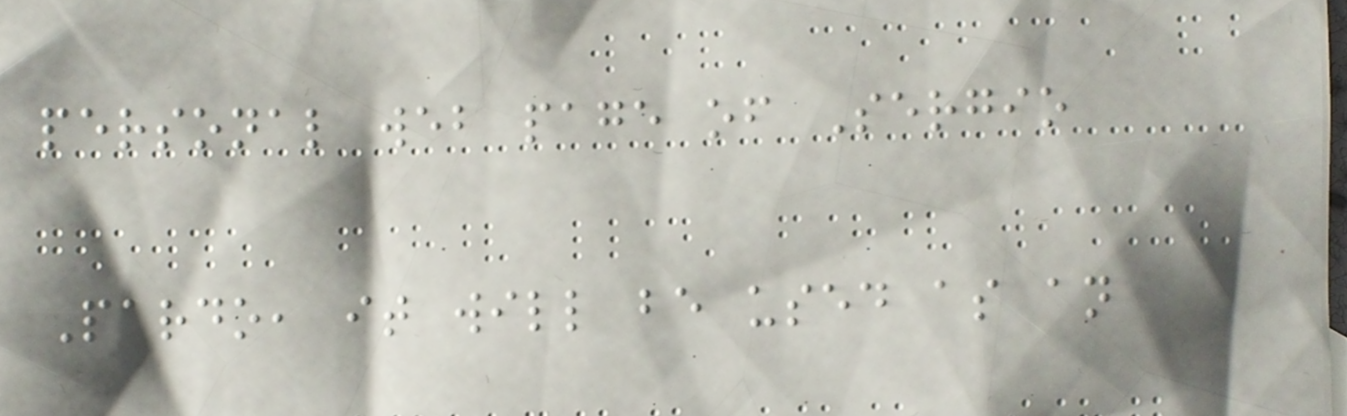personal web page of Sergio
Pardo, it will be used as an
